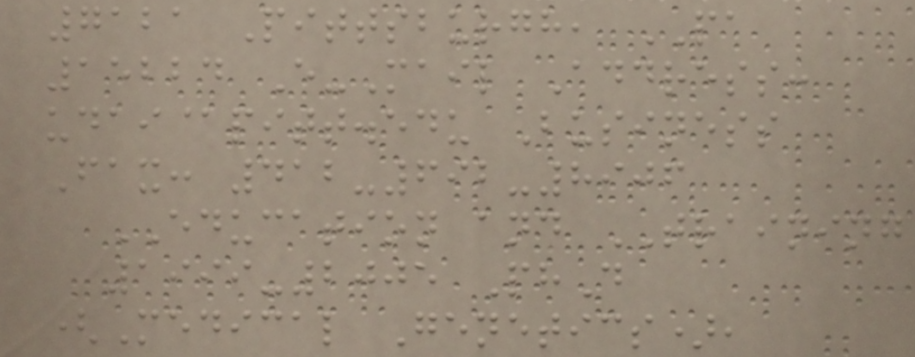7121 Pittsburgh, PA
15224 E-Mail Address:
udai@pitt.edu Business
Fax: 412-692-8906
EDUCATION and TRAINING
1999-2005 PhD
(Medical Genetics),
